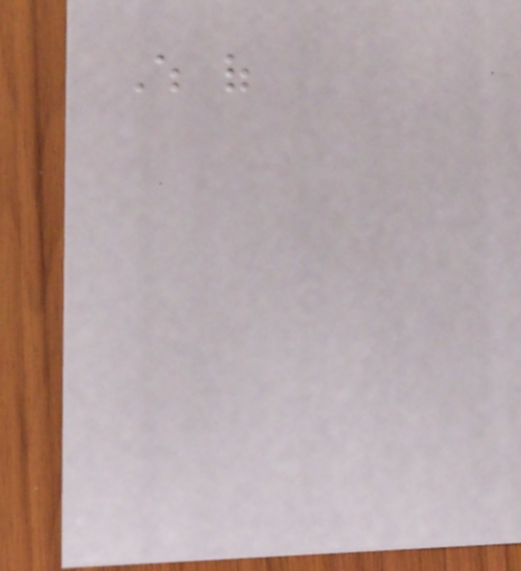Which of
